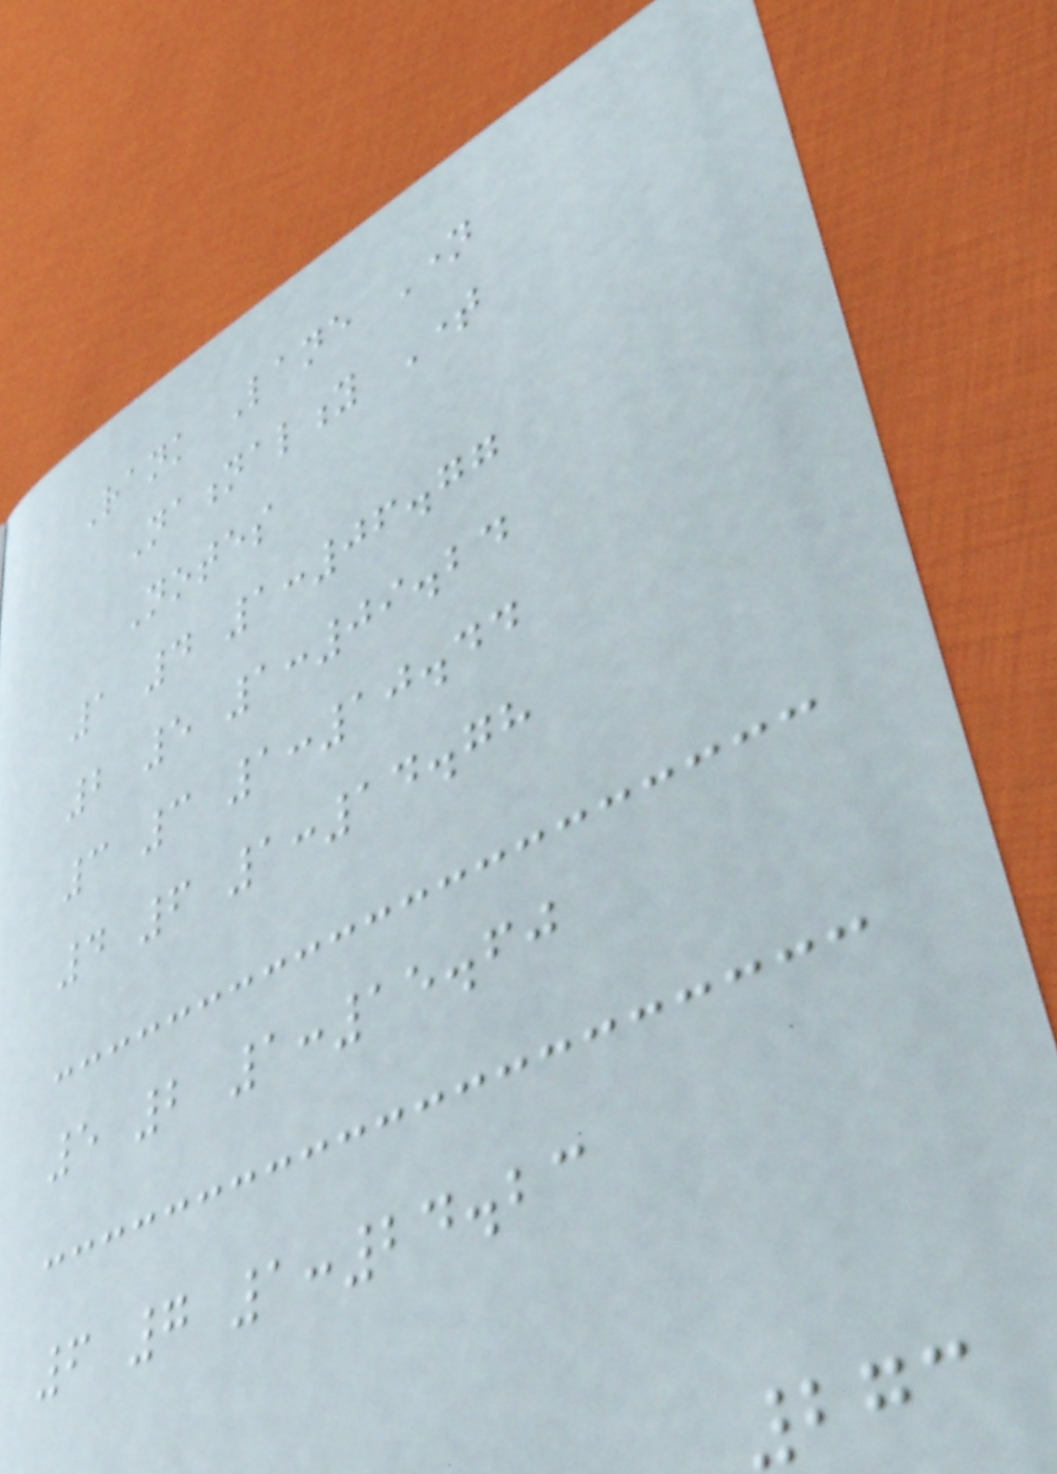Rank Lane Name
Nationality Time
Notes
1 4 1:06.77
2 5 1:09.24
3 3 1:10.44
4 6 1:14.78
5 2 1:15.60
6 7 1:24.23
273
